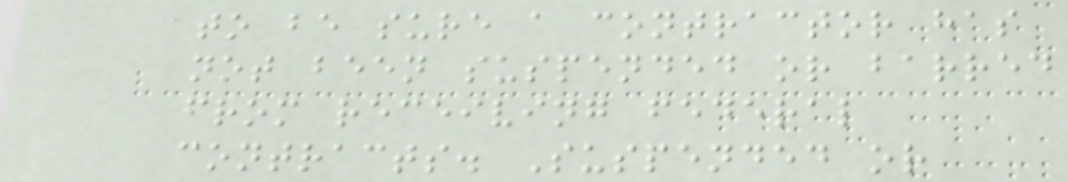to be sure a contractor has
not been suspended or barred
from receiving federal
contracts. Suspended or
